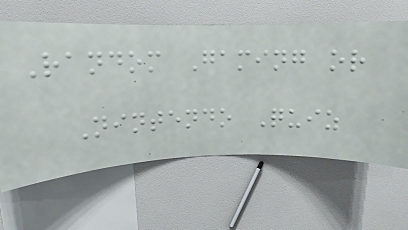Random Gaming or
Nintendo Quiz
